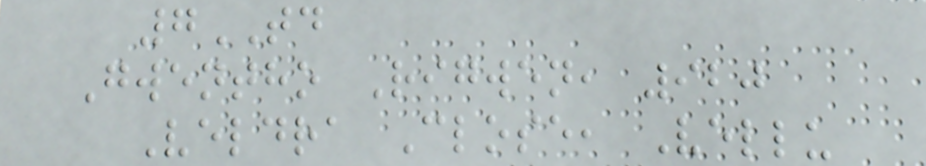7TD
Gwentho Rigwen, 920
Veldra Close, Vellu
